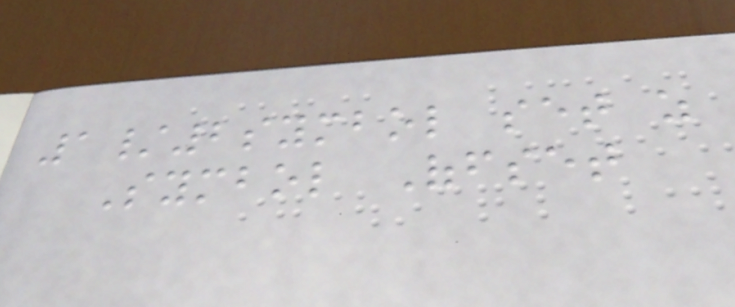1/2symbol set as
Symbol Offset
